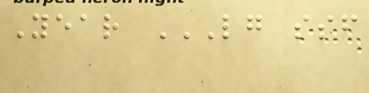Year LG SSF
